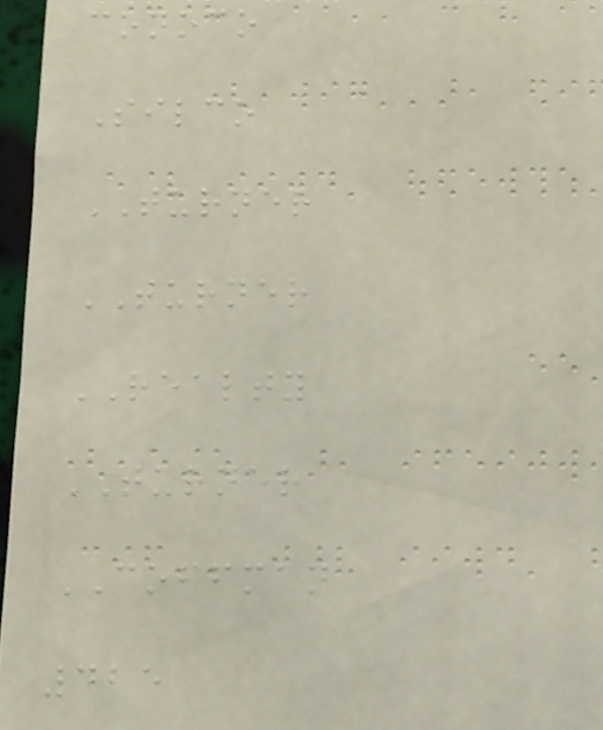conoco
Silco
TURNER
TURNER
REALTY
TURNER
COFFMAN
425
